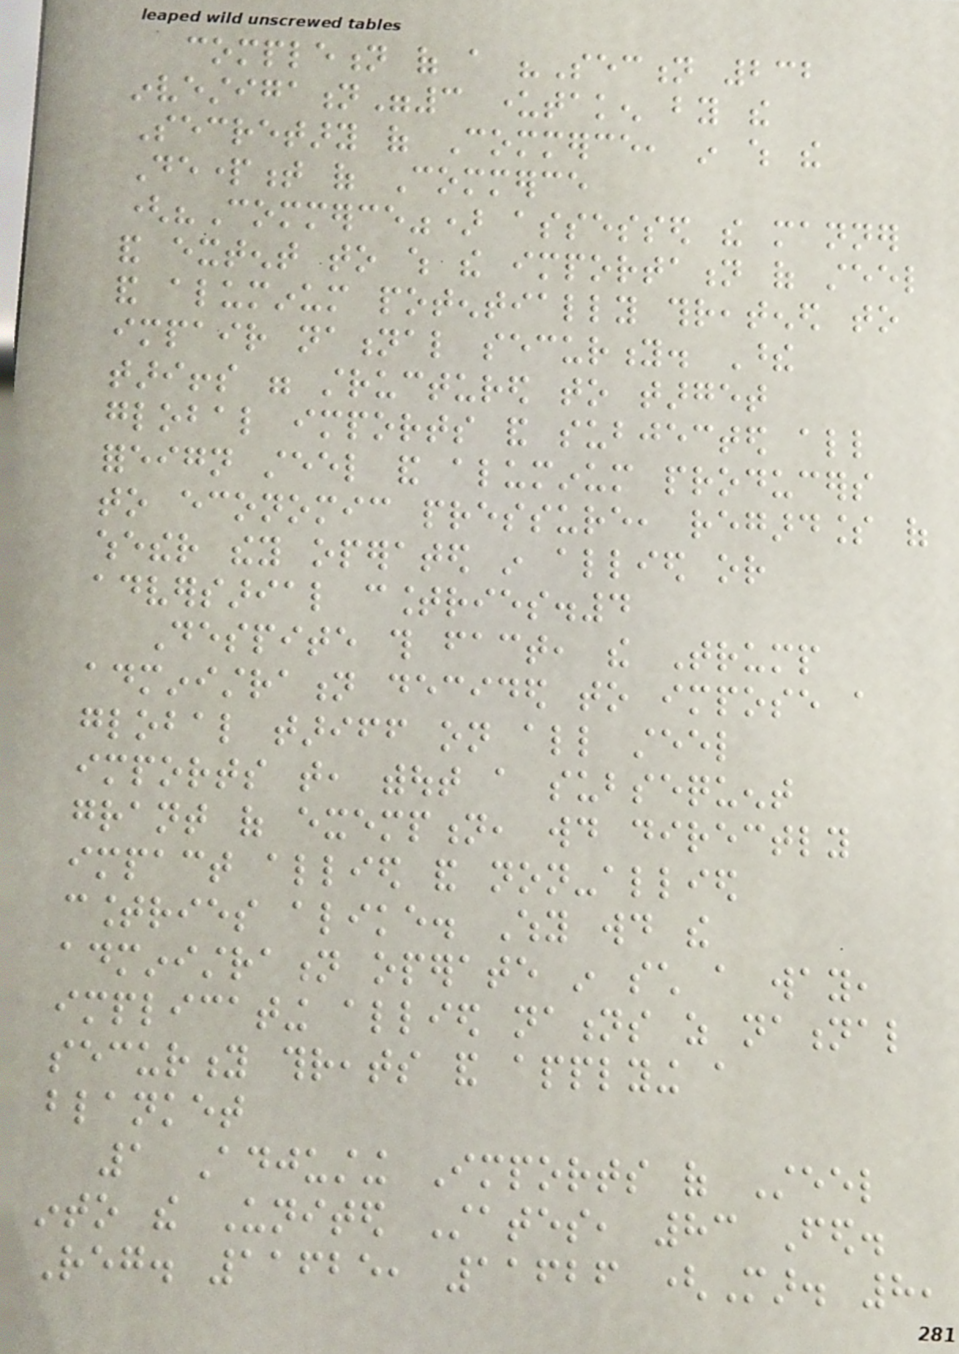completion of a "Section 232
investigation"3 undertaken by the
Secretary of Commerce, in which the
Department of Commerce
("Commerce") assessed the manner
and extent to which the importation of steel
and aluminum potentially threatened to
impair national security. These
tariffs were structured to target
global imports and subjected all
foreign steel and aluminum producers
to economic pressure, regardless of
whether they operated in allied or
adversarial countries.4
Despite this fact, the Trump
administration decided to impose a
global tariff on all steel
imports that, without a subsequent
grant of exemption, would directly
impact allied and non-allied
countries alike. Why would the
administration operate in such a way,
implicating allied nations as national
security threats and applying a
blanket
1 Adjusting Imports of Steel
into the United States, 83 Fed.
Reg. 11625, 11626 (Mar. 8,
